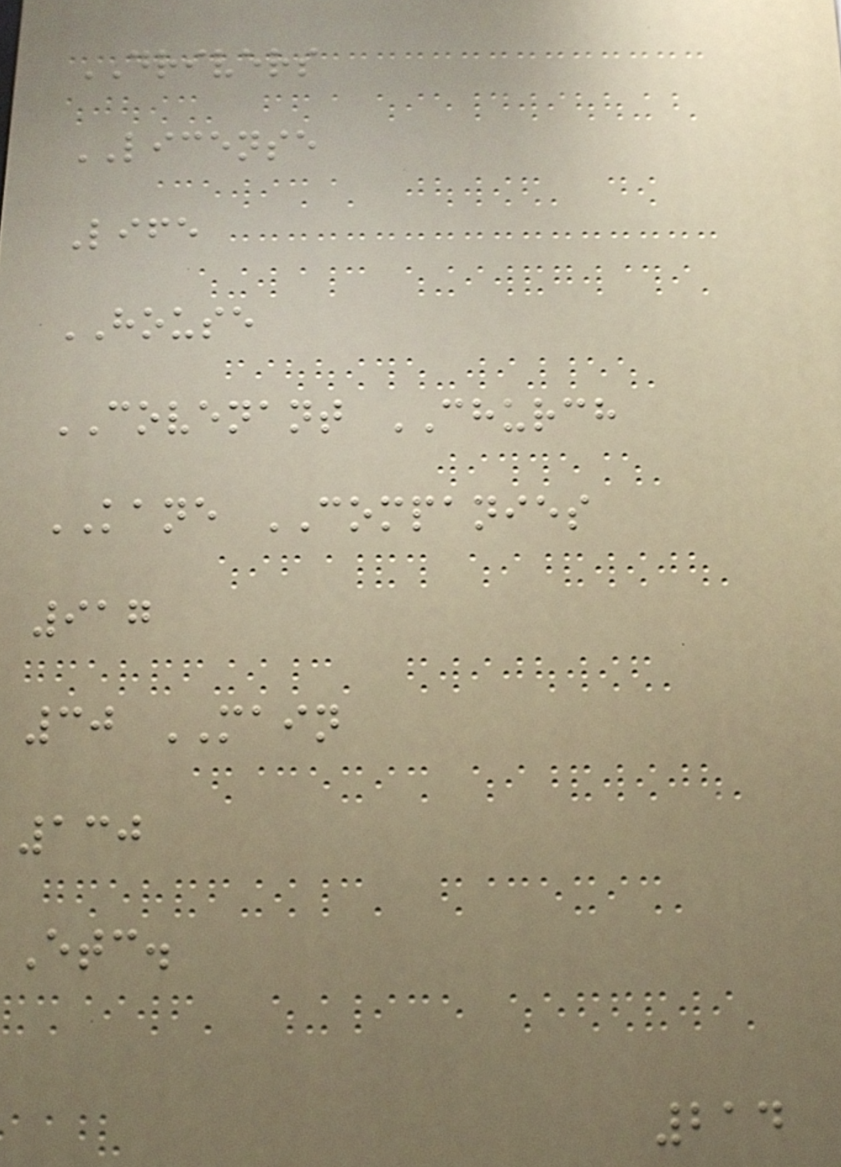DRIVERS
LICENSE
Life
HOUSE
COVENANT CHURCH
KANE COMPANIES
917
30 MAIN
130
Etc.
214
